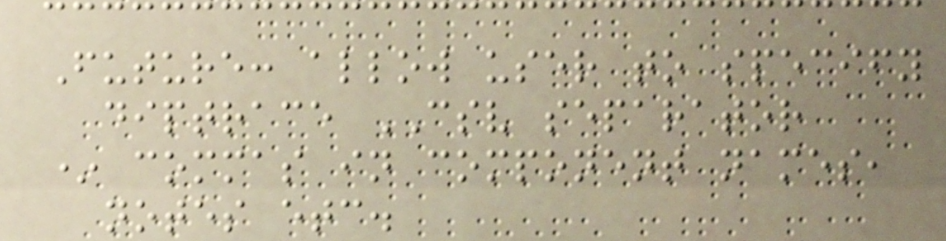Future: allow user to specify
diptrace CSV separator
* commas in component names,
notes etc.
